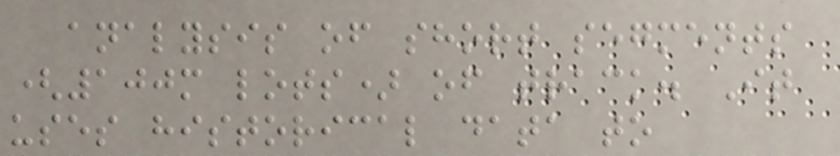analysis of short segments
(100m lots) of track. It
uses historical data to
